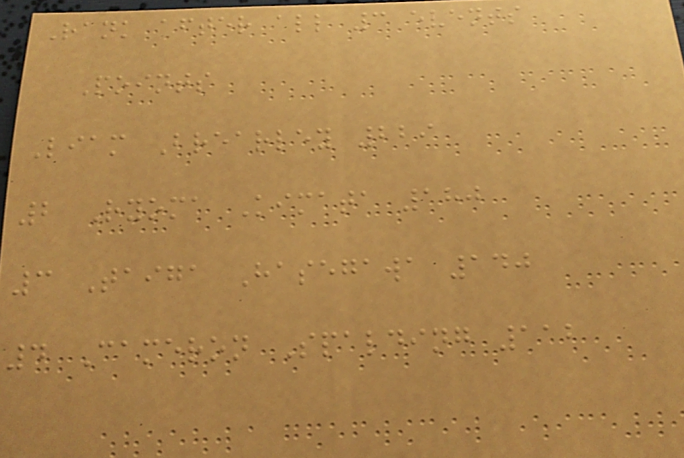Rank after all 3 events
Points
Liam Brearley 229
2 Ryoma Kimata 180
3 Taiga Hasegawa 140
4 Cameron Spalding 112
